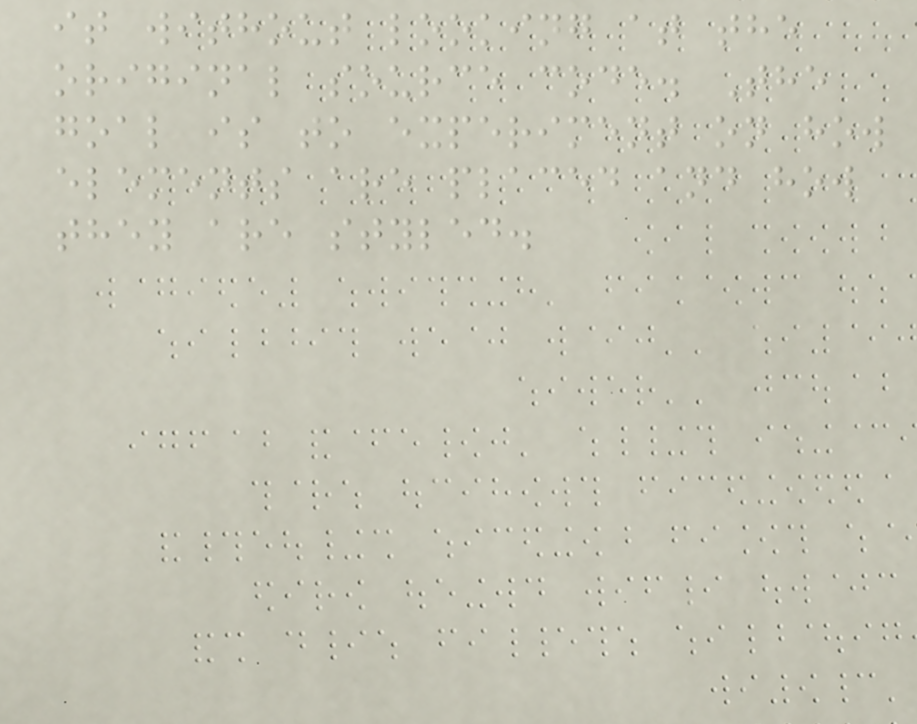it without looking at the
original source code. The
goal is to experiment on how
elements are placed and how
they are styled.
